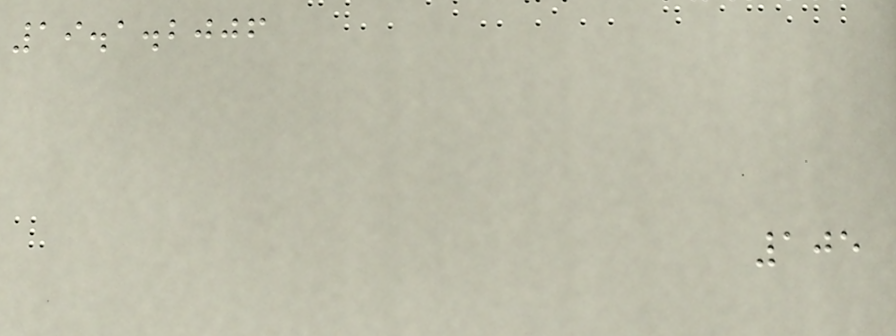19.1.2006
105
